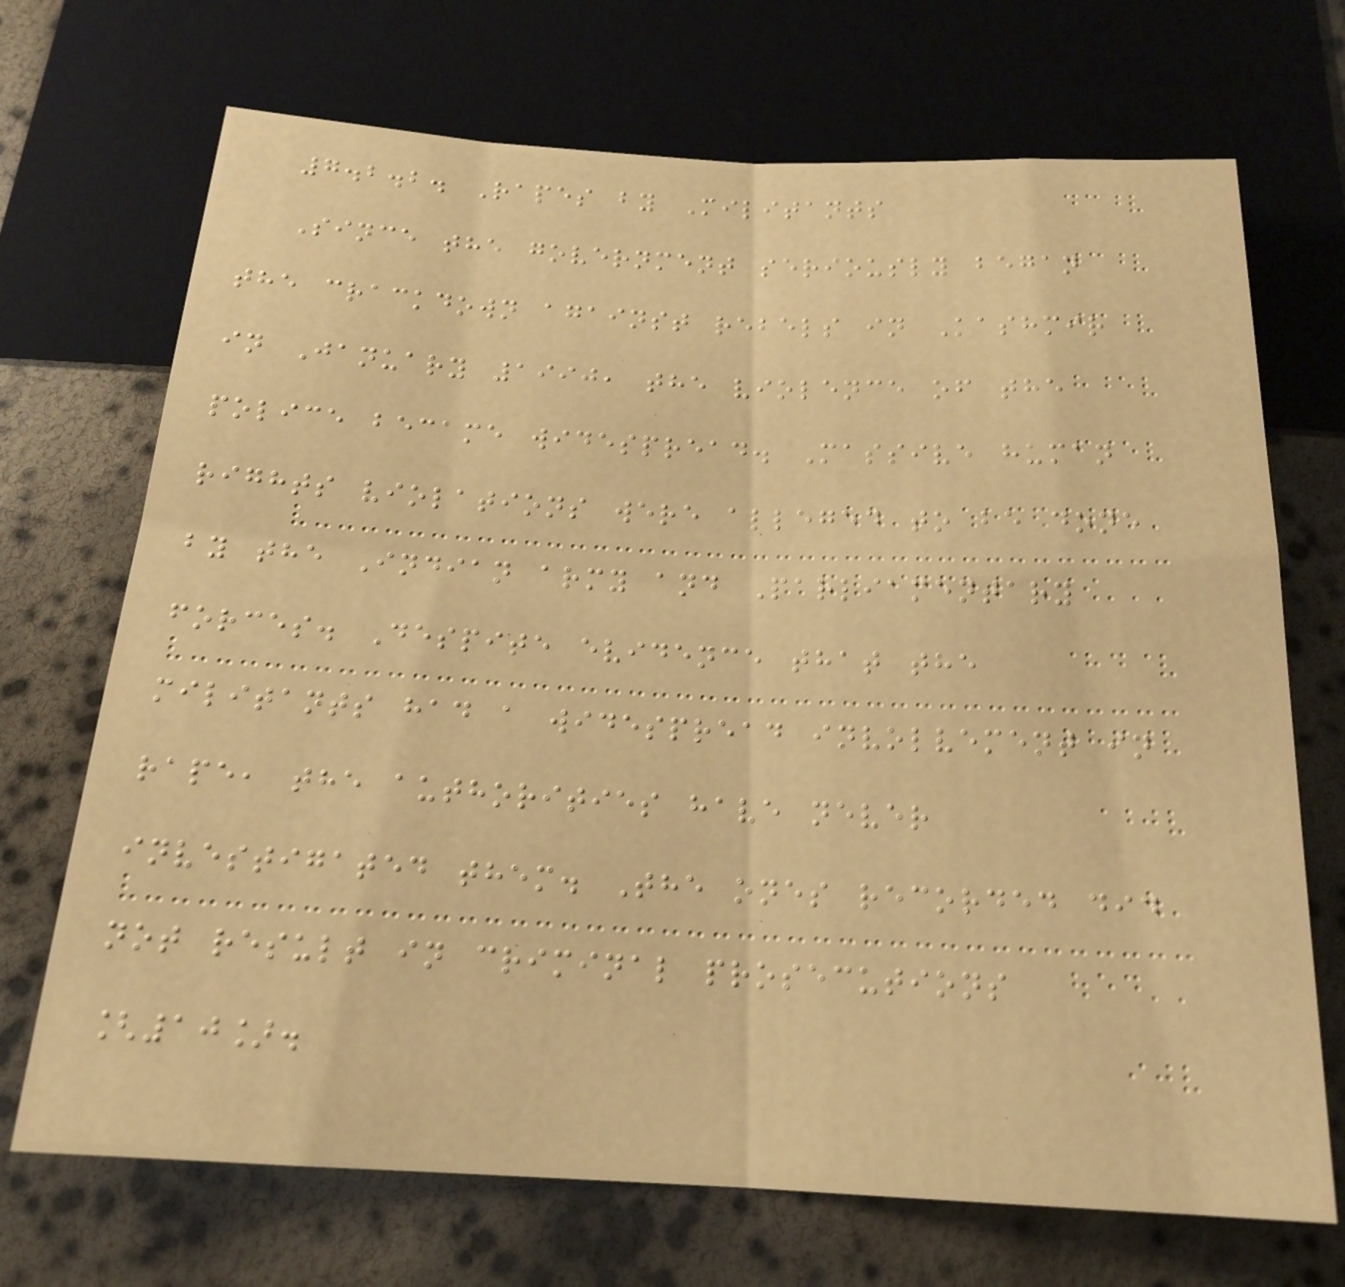7.2.2. Rapes by Militants
Since the government seriously began
the crackdown against rebels in Kashmir
in January 1990, the violence of the
police became widespread. Massive human
rights violations were alleged to be done
by the Indian army and Parliamentary
forces. Despite evidence that the
militants had a widespread involvement in
rape, the authorities have never
investigated them. The ones recorded did
not result in criminal prosecutions
[10].
